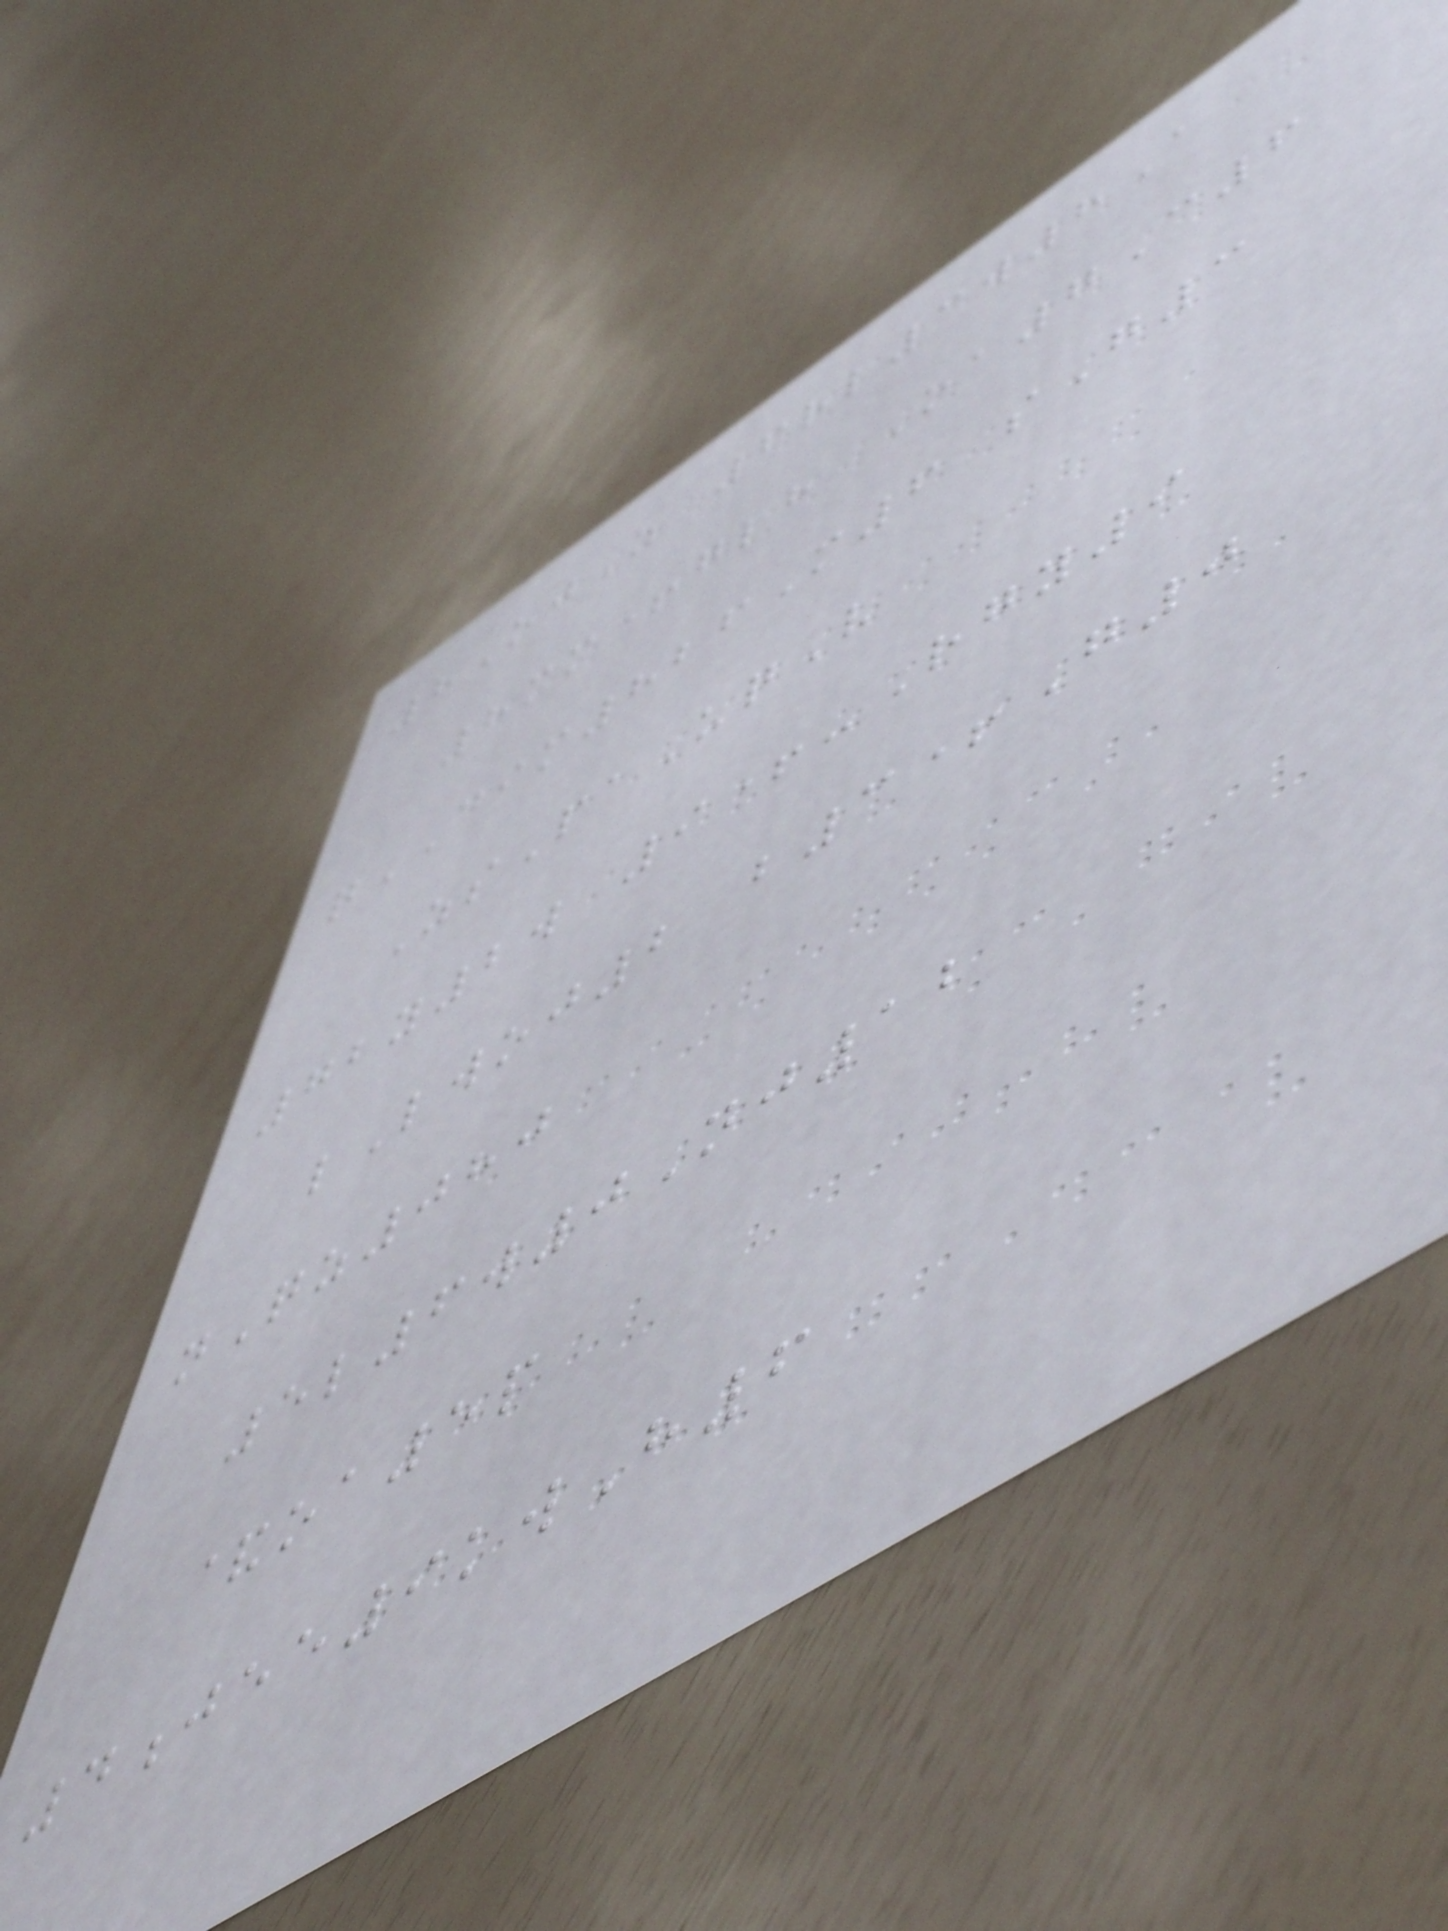8OjZ 6rl3w8A
8mm+glh Oa7C6
qDIM826M6 sG3
ZsPaUqV
72y2w 9+-Rgy9
lLwoj2 b3+G0
nQz080
5l6w0Nj12
&oa5p
4jee9kwH6
